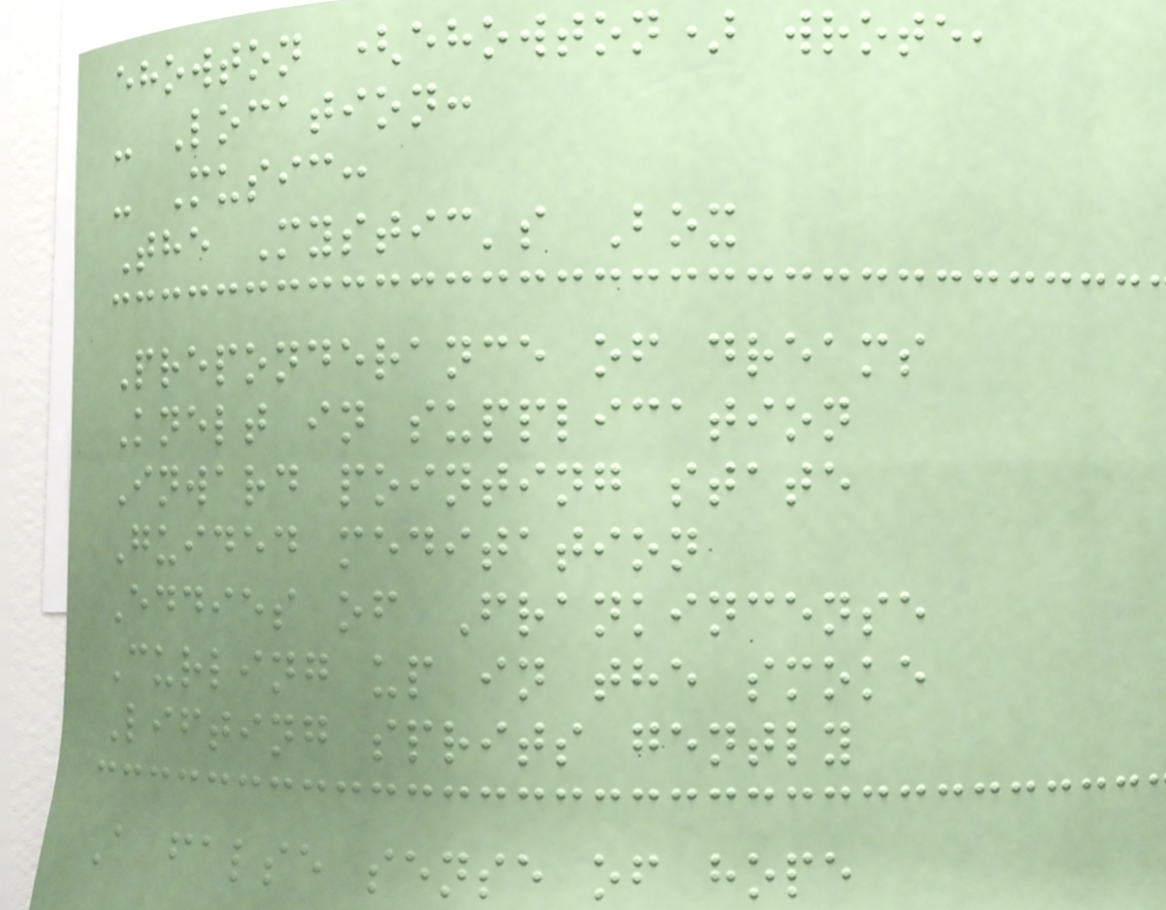ehowton (ehowton) wrote,
- Location:
- Music:
The Mystic's Box
Preponderance of dreams
Knelt in supplication
Inward pointing state
Guided meditation
Eddies of Frankincense
Curling up in the smoke
Lifting sprits gently
A false sense of hope
